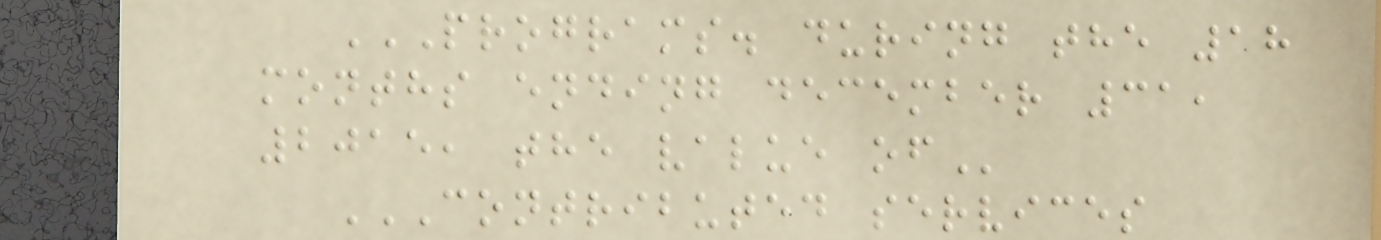PROGRAMS. DURING THE 18
MONTHS ENDING DECEMBER 31,
2015, THE VALUE OF
CONTRIBUTED SERVICES
